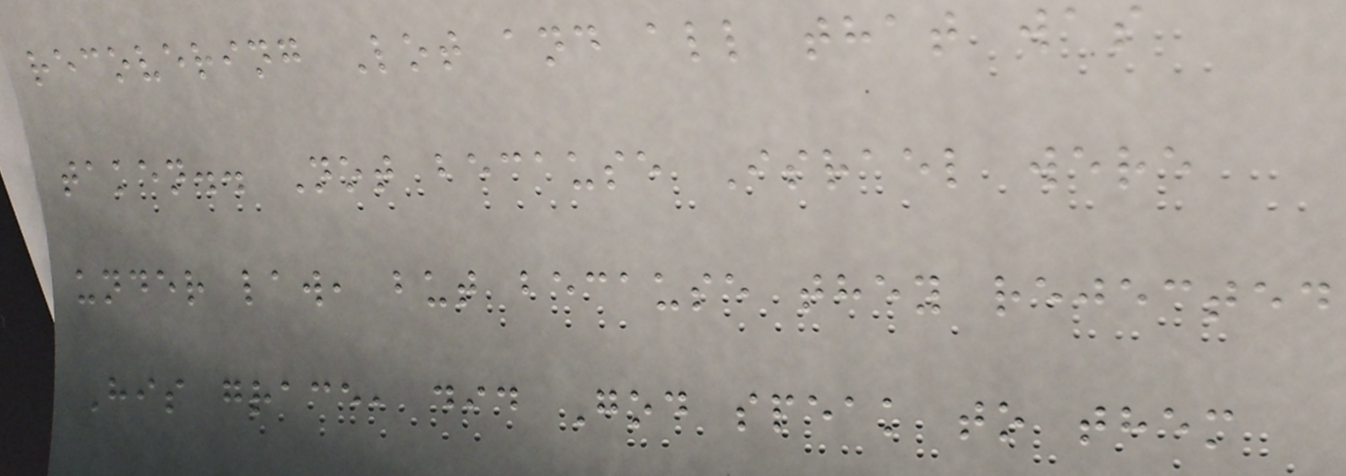recovering Lot and all that was
taken.. Not because Israel were
under law, but because they rejected
His grace, did God speak to them
